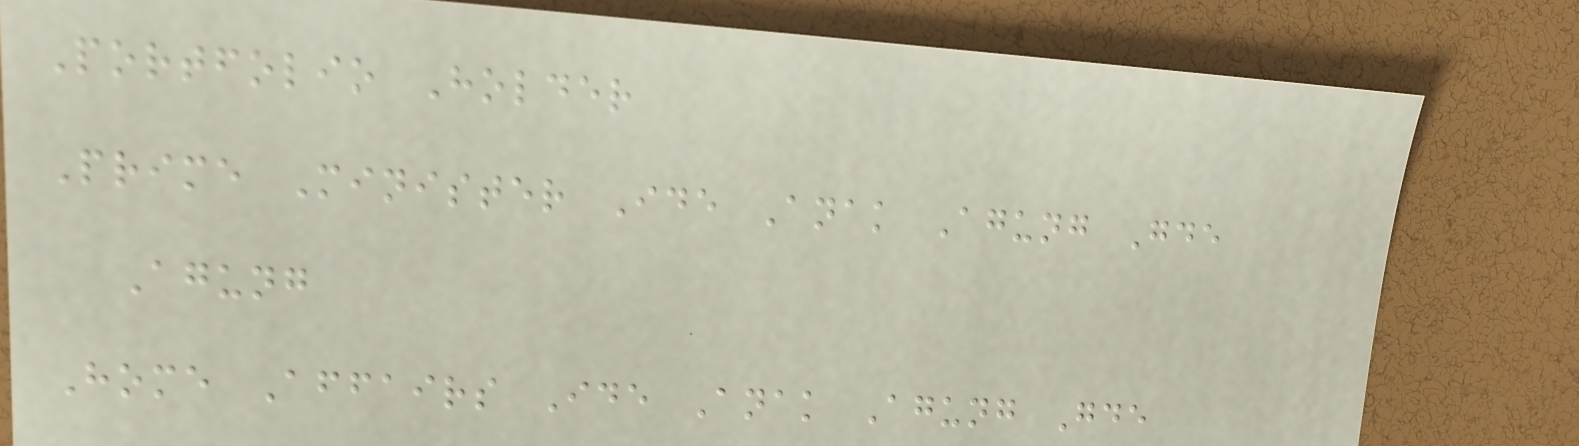Portfolio Holder
Prime Minister Ide Anak Agung Gde
Agung
Home Affairs Ide Anak Agung Gde
